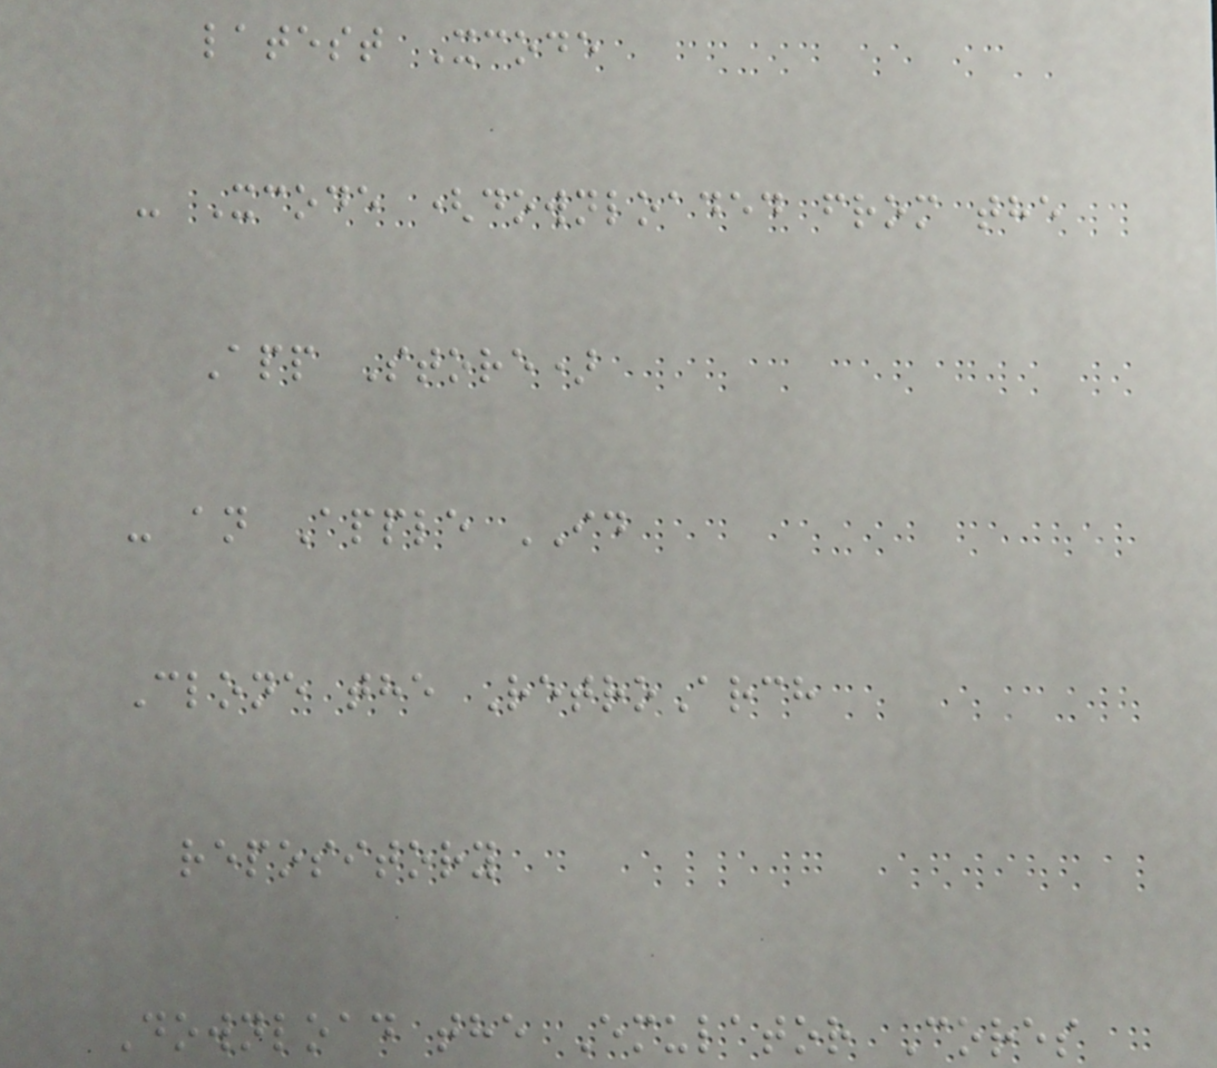latest Xcode
- Xcode (downloaded from the
App Store)
- an Apple ID
Clone the RetroArch
repository
Download the Emulator Cores
